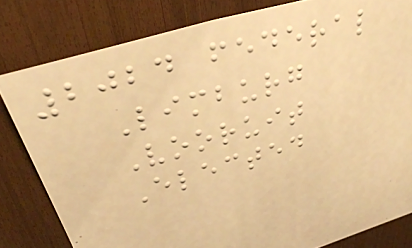2024 federal
Limburg
Vooruit
Elected
